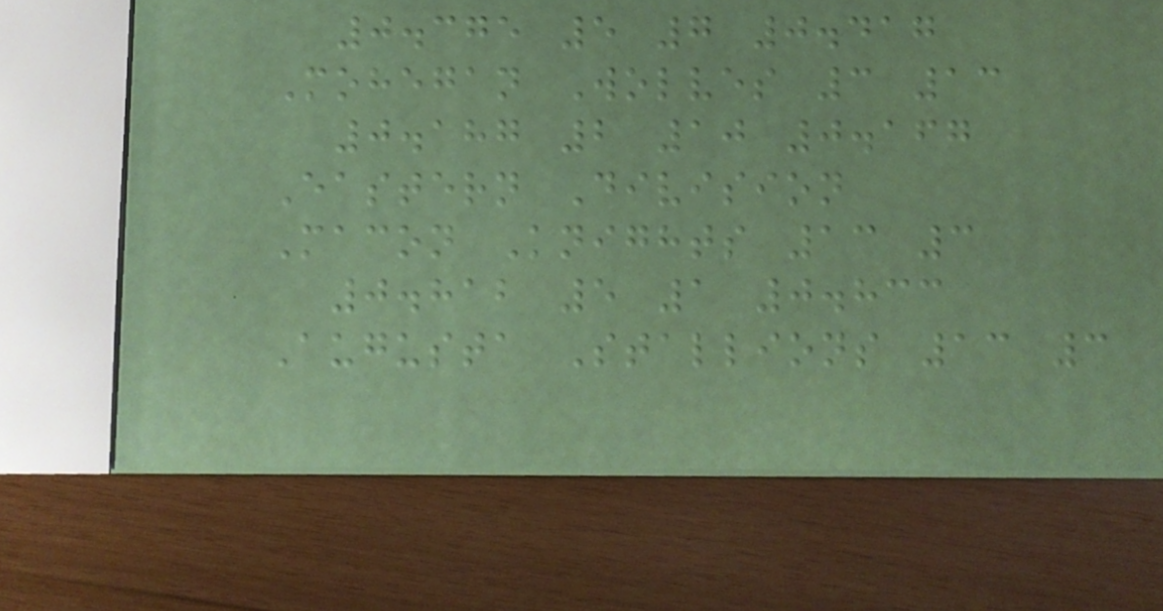0.375 5 7 0.417
Mohegan Wolves 3 13
0.187 2 10 0.167
Eastern Division
Macon Knights 13 3
0.812 5 1 0.833
Augusta Stallions 13 3
